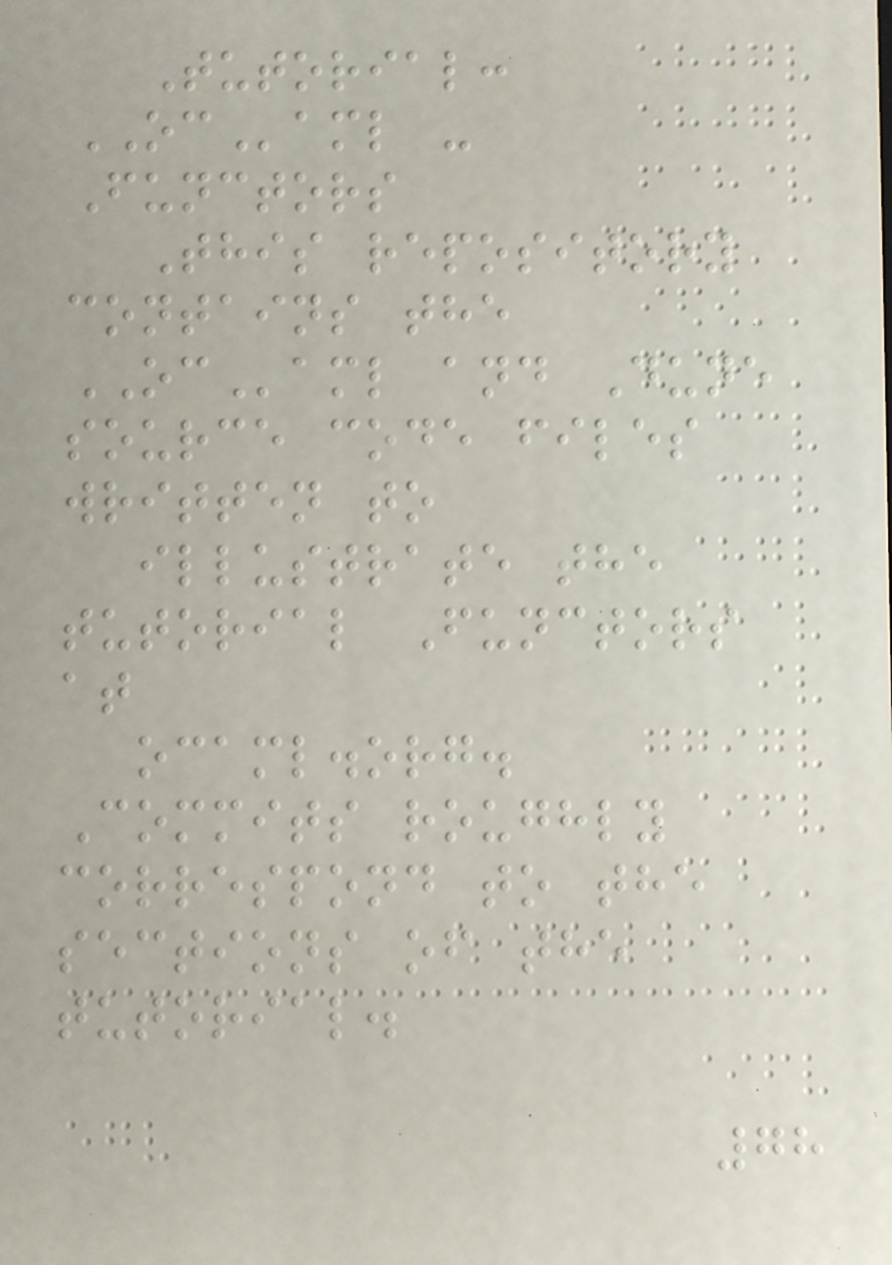Tutorial:
OCaml -
Functors
This repository
contains the
OCaml and Dune
source code files
written to
illustrate the
tutorial Functors
at
ocaml.org.
Commits roughly
correspond to the
sections of the
tutorial.
78
